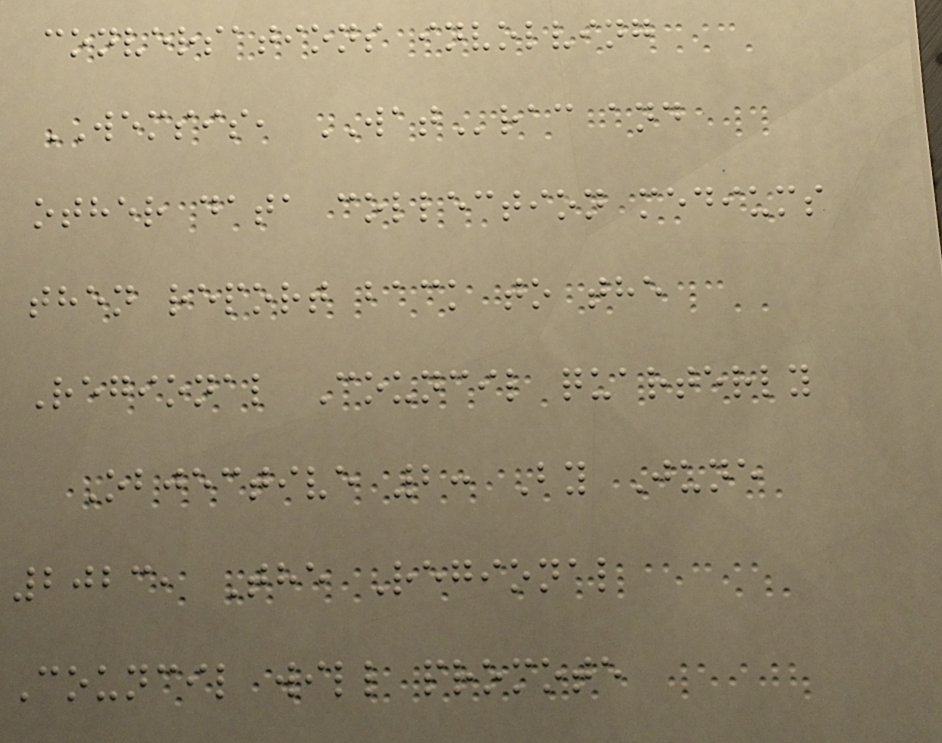conversations involving
WEMSIS, WATrac and
other data collection mediums
then report back to the
Regional Council quarterly
Objective 2: By June
2023, The Regional
Council will promote
